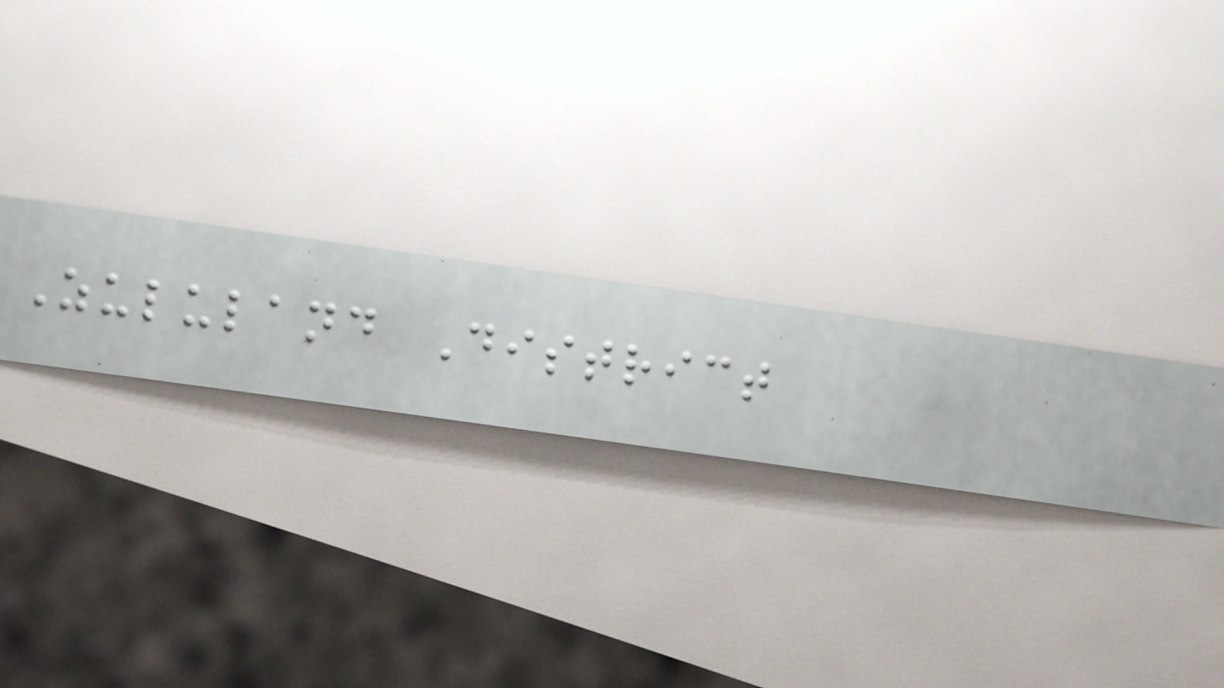Zululand District
